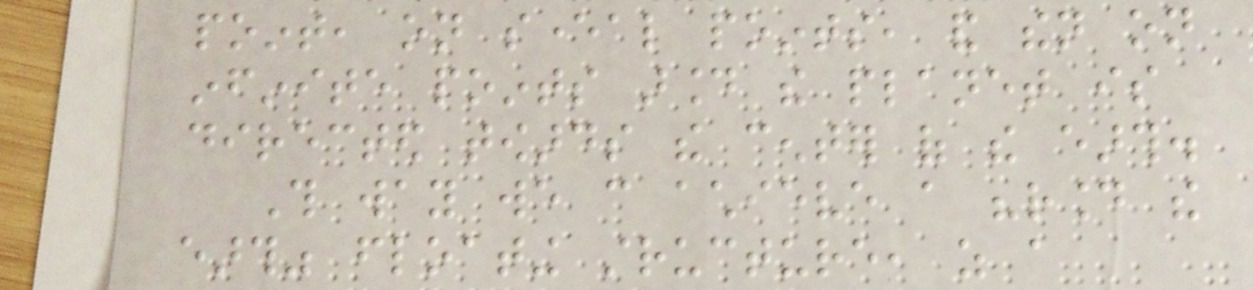point, on several points, and then on
infinite points around the planet is
directed towards the center of the earth.
This way we can achieve a "round the
earth" floating structure, as a
